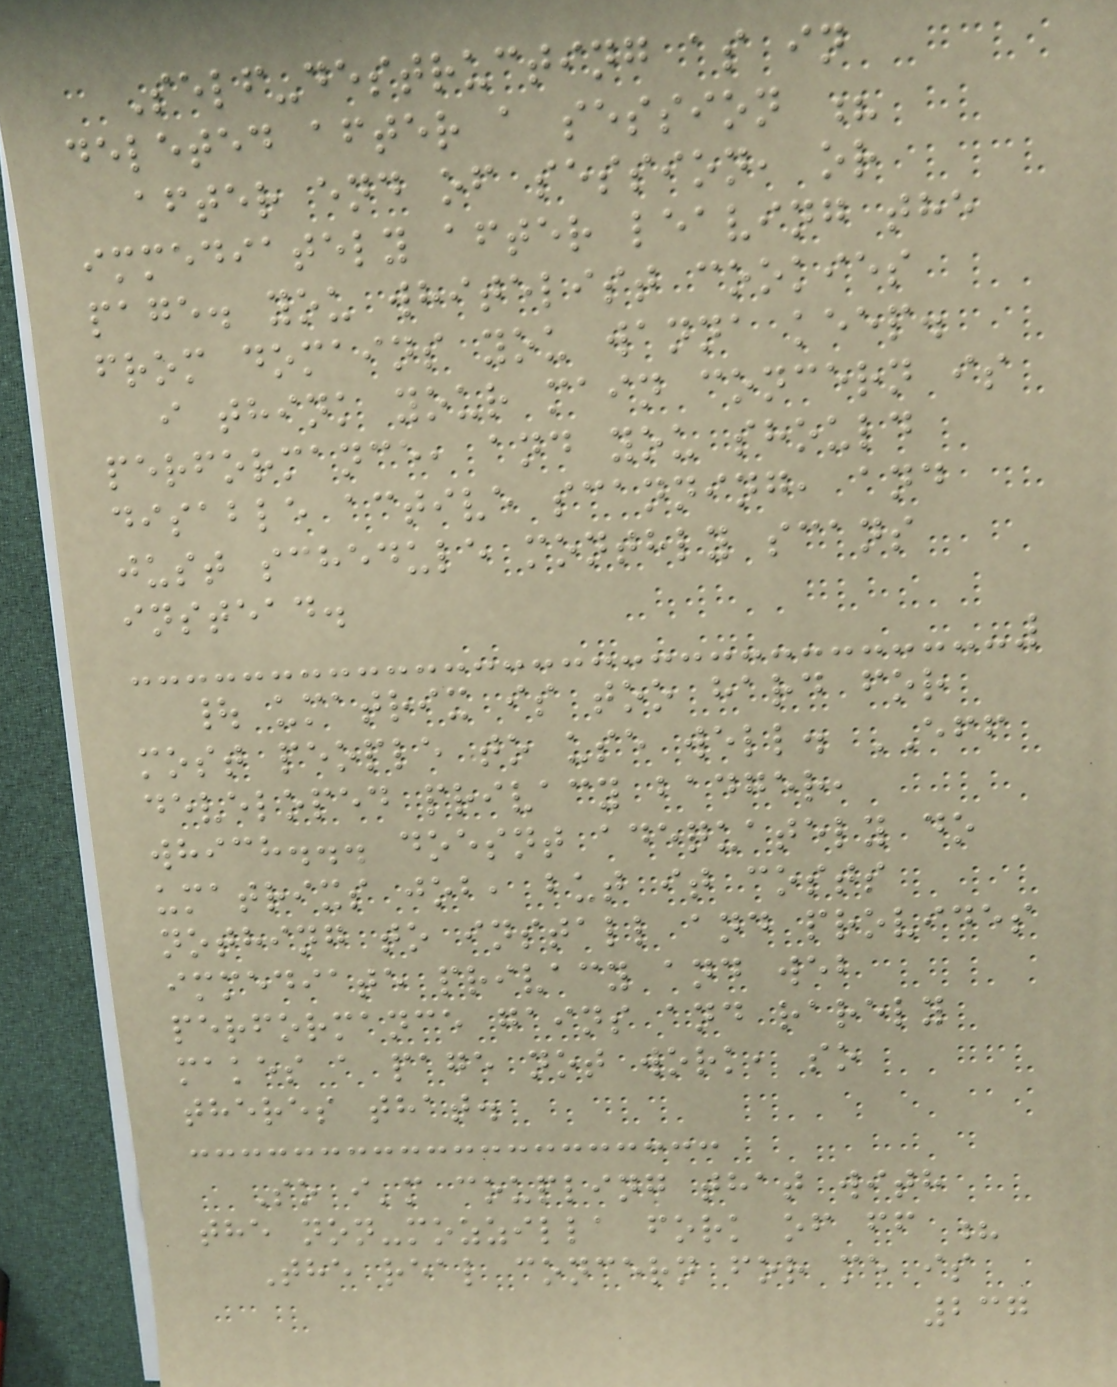Self-destructing as in
deleted after a session ?
after end of session, or
immediately after leaving the
page. you whitelist cookies
from domains you wanna keep.
i think your main concern is
performance, and you should
disable active scanning, and
just schedule monthly scans
instead.
| umatrix is too hard for
most people to use well. EFF
developed privacy badger,
which... doesnt adequately do
umatrixs job, but it costs
nothing to install and provides
immediate privacy and web
performance gains and rarely
makes a page not work, so
theres that.
So i'm coupling that with
the non-mozzilla fork of ff ?
The real concern for me is
237
